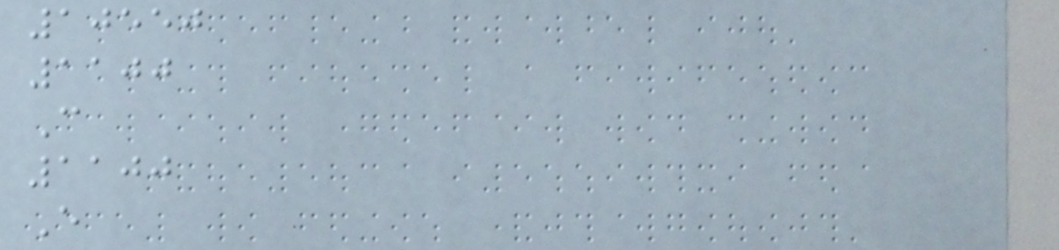10550
1100
C
1100
E
